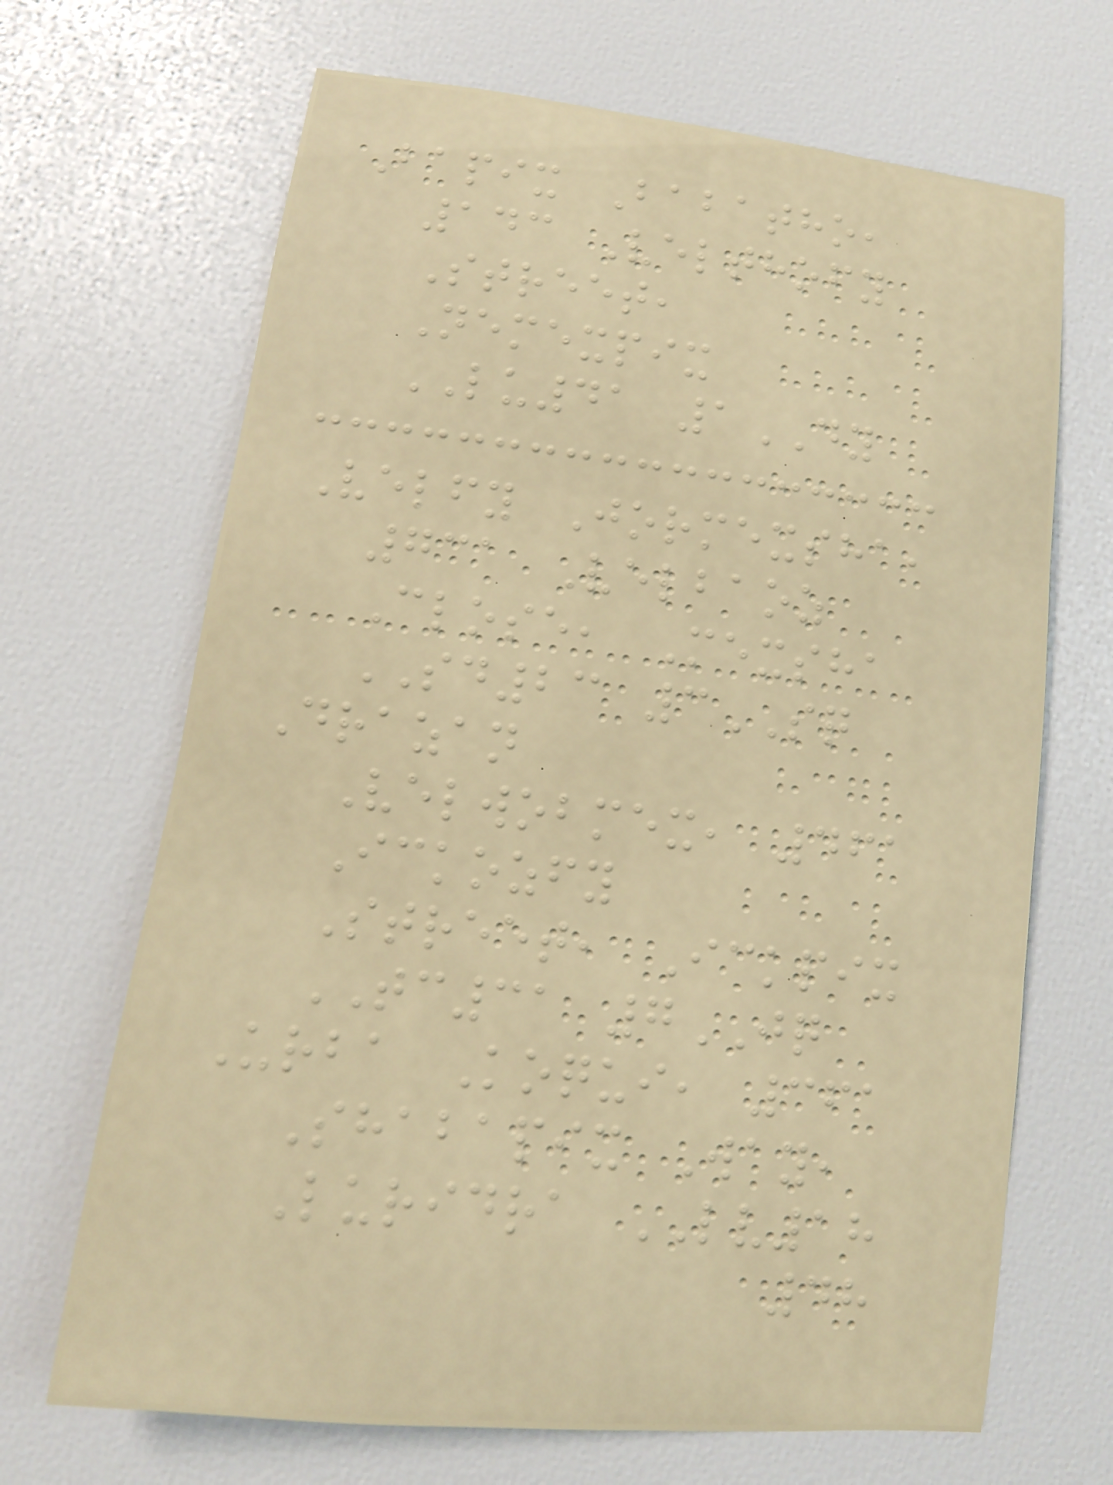Bapix Babatho,
143 Velthofy
Street,
Nemexpix
LU41 1DY
Velfy Jormexsha,
731 Velbaoz
Close, Mexsha
SD23 3SQ
Drazan
Velwobmex, 461
Ickozfy
Street, Ickpix
TC31 7JQ
Urba Koqui, 361
Shabapix Way,
Luridra LV18
48
